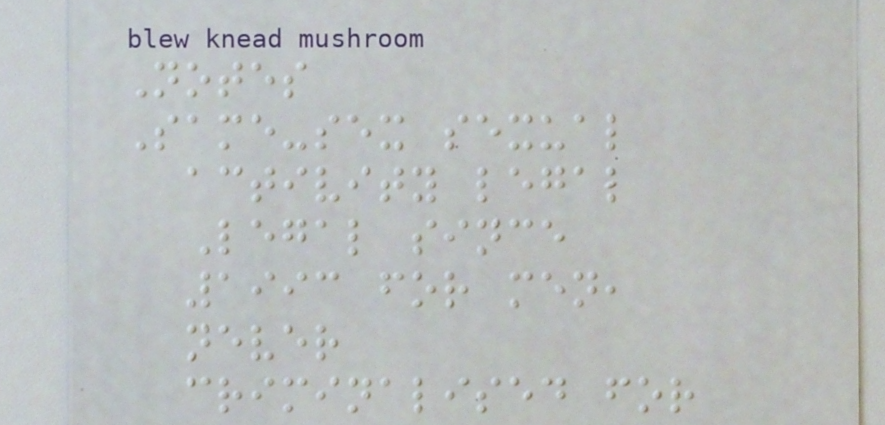Notes
Same-sex sexual
activity legal
Legal since
1993 for men,
never
criminalised for
